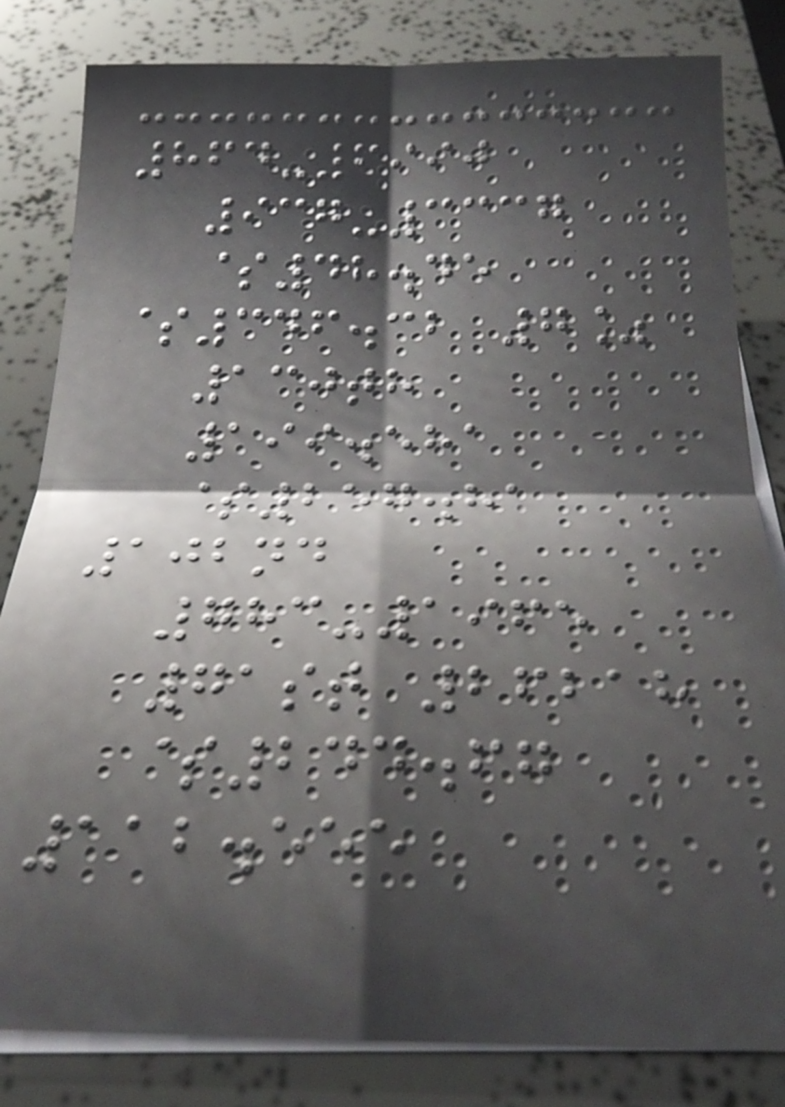864-6990
937-3337
$48.45
$346.32 7%
130th
199.581
$257.81
102nd
783-1965
71st 26218
$244.67
112.555
